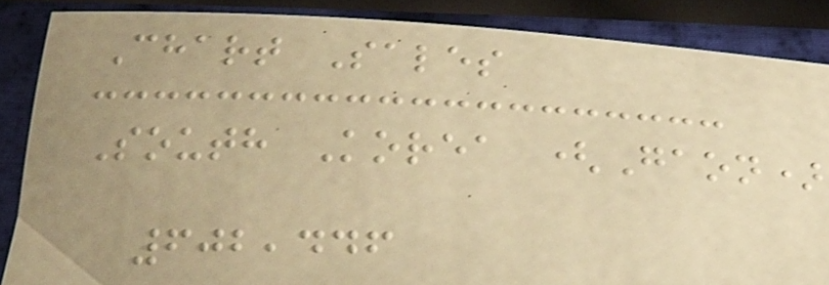Chart Sales
South Korea (Gaon)
602,446
